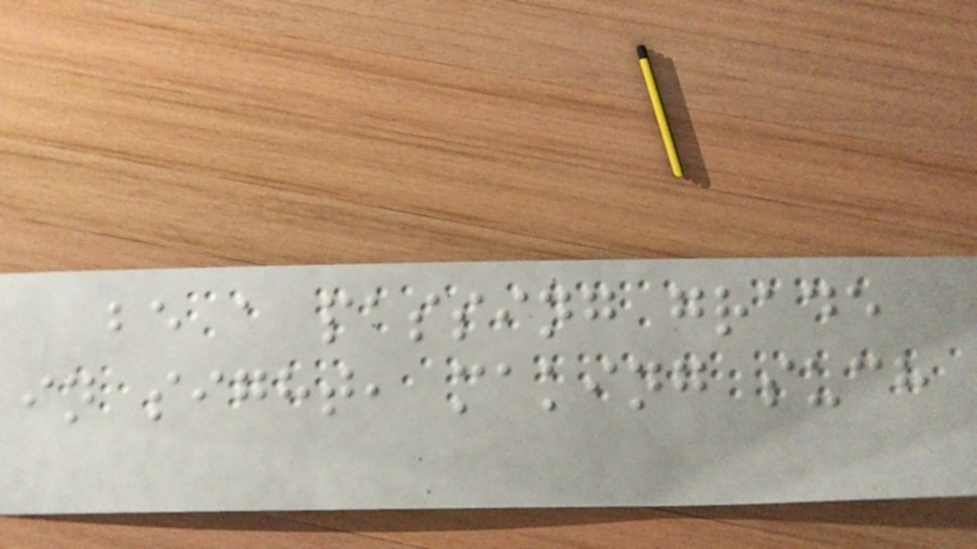be a passing grade
in sight, making such
